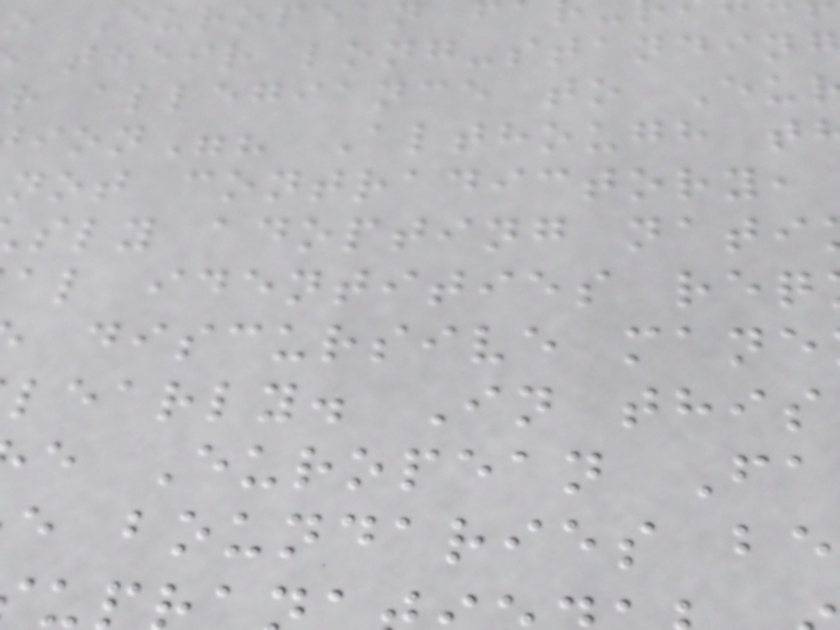o European
their long-standing
r allegiance to Eu
ion"? Although t
not contradictory,
sly adopting nati
al identities req
discursive mane
learly. In this
e European Fa
e boundaries be
